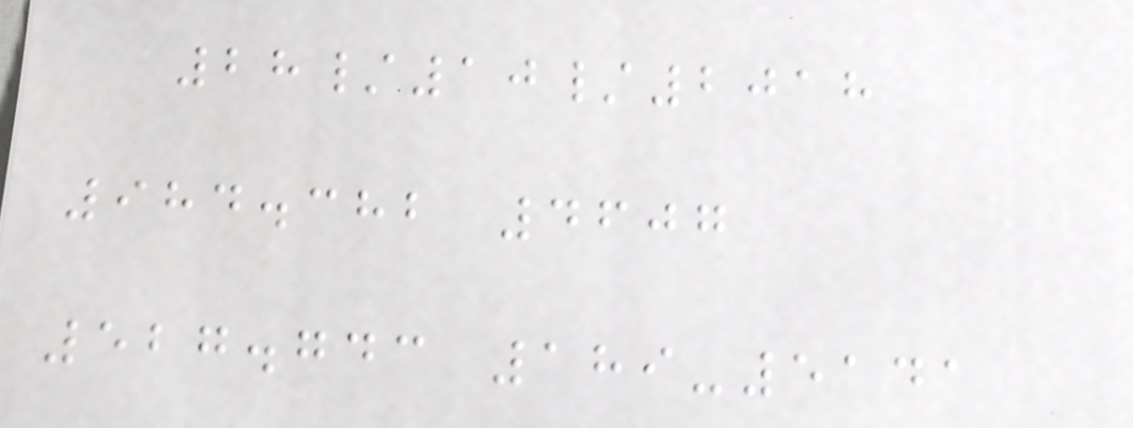28/10/2018
984.382 4607
527.743 189-5141
